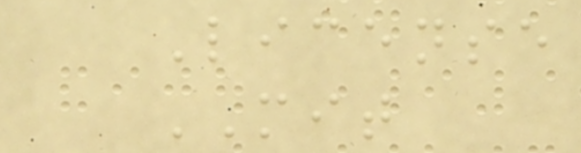License
MIT
